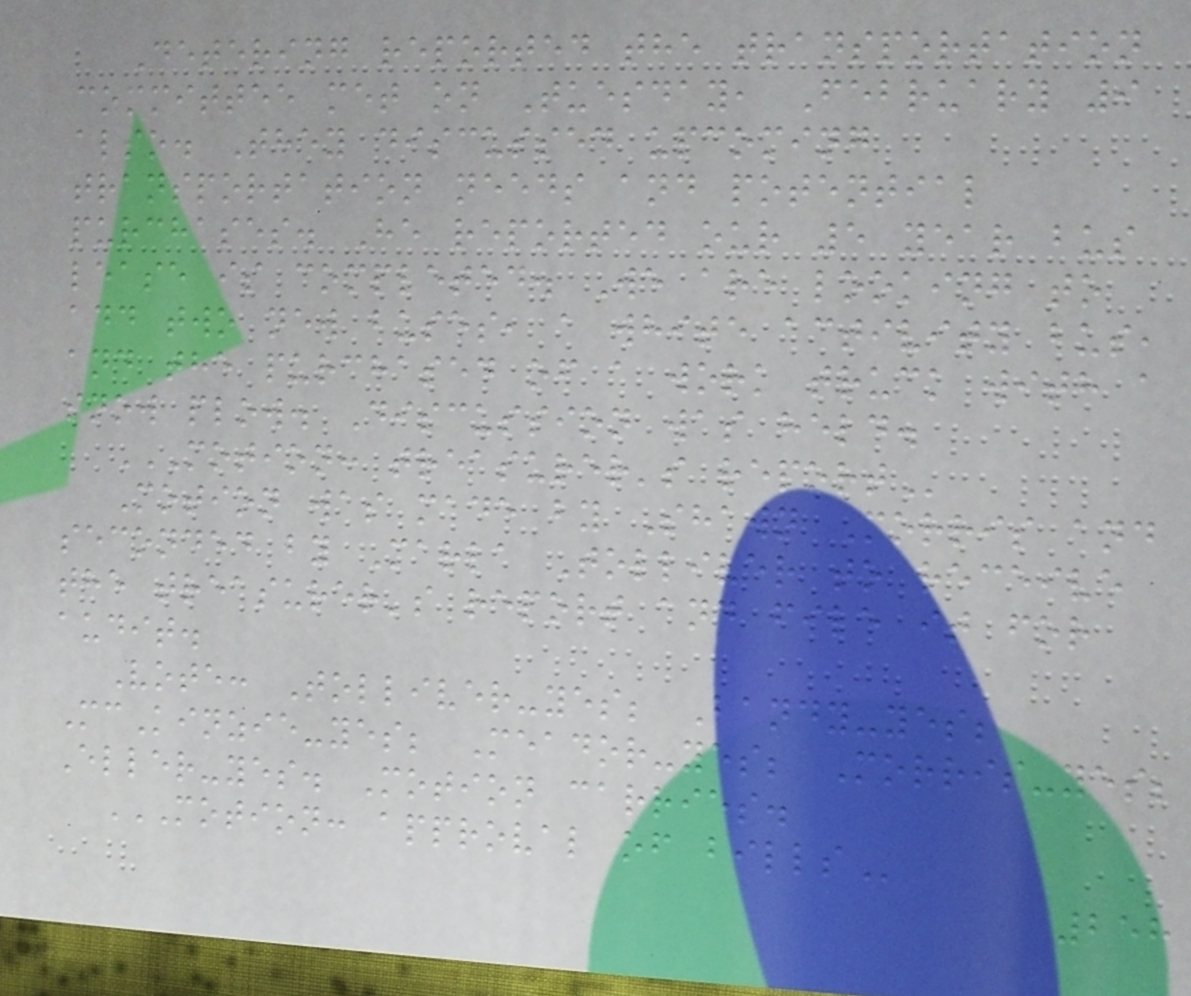Detering reported the transportation
committee met on Tuesday, February 9
also. They discussed upcoming
transportation needs and potential
purchases. He reported our 5 year bus
lease is completed. We are looking to
add two new buses, a white activity bus,
and the purchased of a work truck with a
snow plow. Discussion was held.
MOTION: TREASURER'S REPORT
Motion was made by Shawn Morris and
seconded by Marla Tolliver to receive
the treasurer's report and file it for
audit.
Vote: Tolliver-yes; Bandy-yes;
McKinzie-yes; Meador-yes; Morris-yes;
Eller-yes. Motion carries.
MOTION: APPROVAL OF BILLS
258
